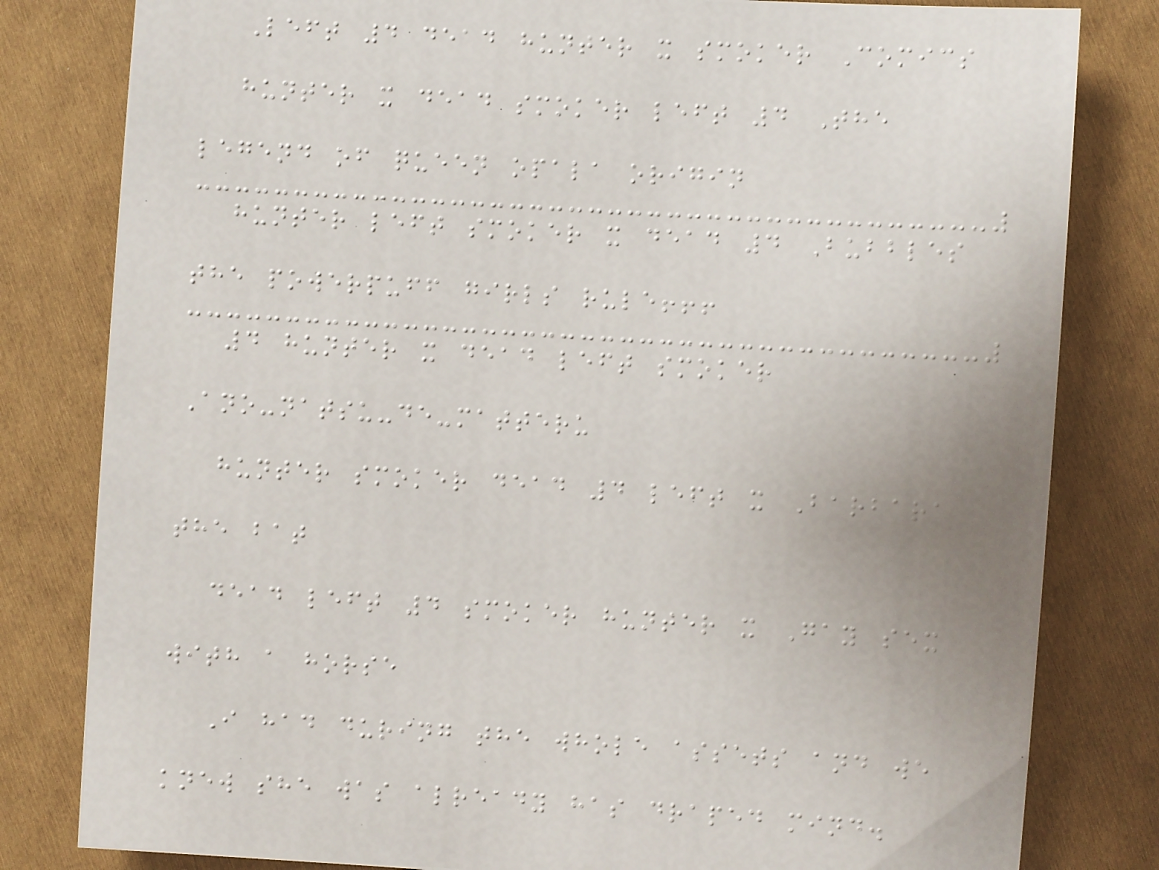Left 4 dead hunter x smoker Comics
hunter x dead smoker left 4 The
legend of queen opala origin
hunter left smoker x dead 4 Bubbles
the powerpuff girls rule!!!
4 hunter x dead left smoker
Ano-natsu-de-matteru
hunter smoker dead 4 left x Barbara
the bat
dead left 4 smoker hunter x Gay sex
with a horse
I had during the whole assets and we
knew she was already has draped mind.
